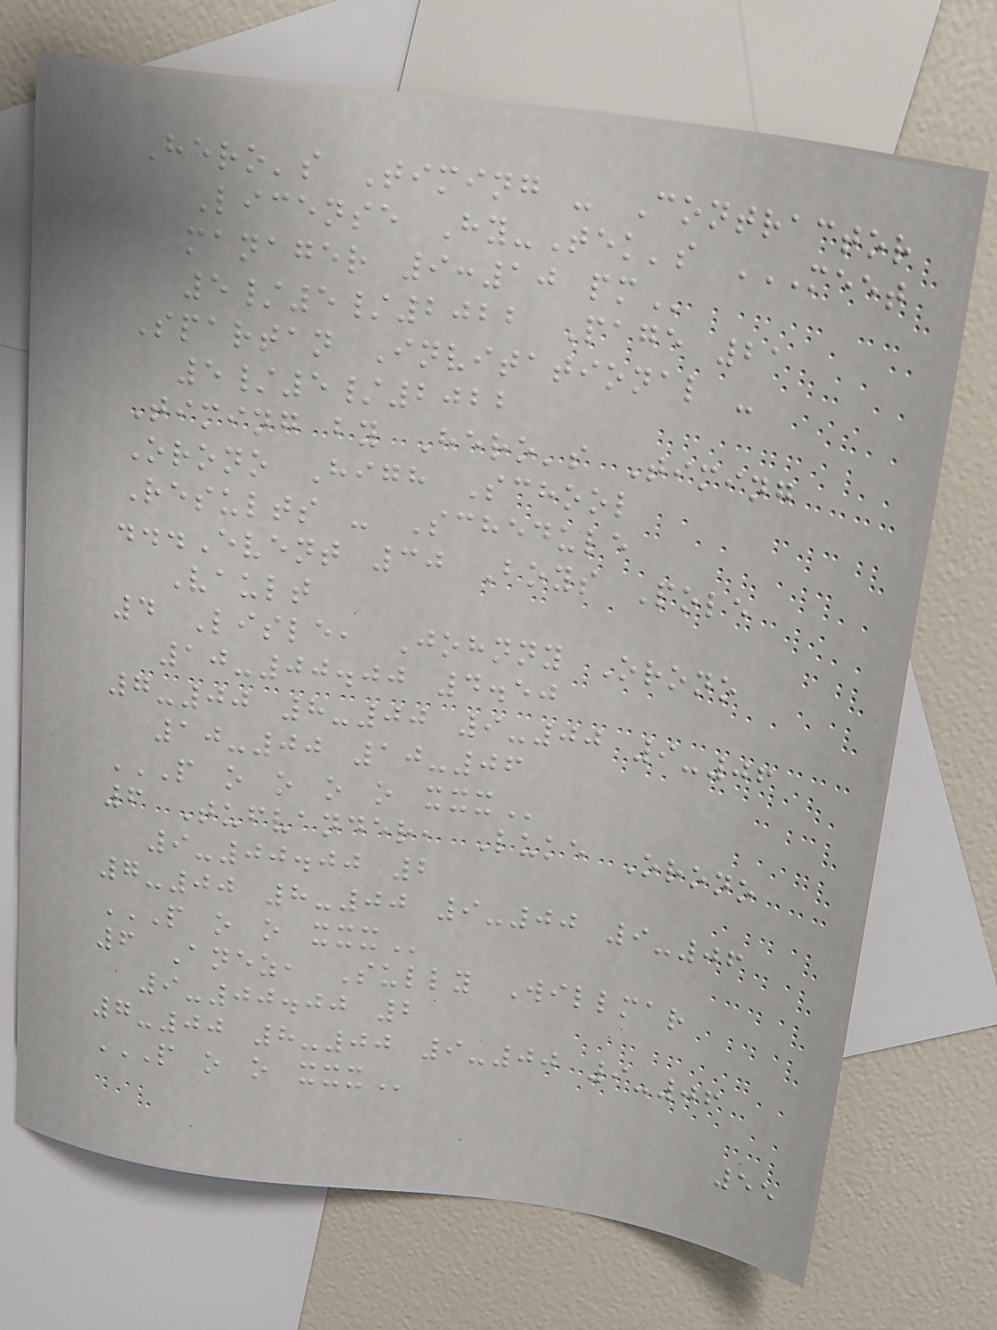Hero's Timing - Contractor
License Hy-Tek's MEET
MANAGER 9:10 PM
5/5/2022 Page 21
Spartan Invitational -
5/5/2022
Timing by Hero's Timing
Orono High School
Results - Schedule
...Event 30 Boys Pole
Vault
4 Lisle, Johnny Orono
10-00.00 4.50
7-00 8-00 9-00 9-06
10-00 10-06
P O O O O XXX
6 Tufvander, Luke Orono
9-00.00 2
7-00 8-00 9-00 9-06
P O O XXX
6 Anez, Sully Willmar
9-00.00 2
7-00 8-00 9-00 9-06
P O O XXX
55
